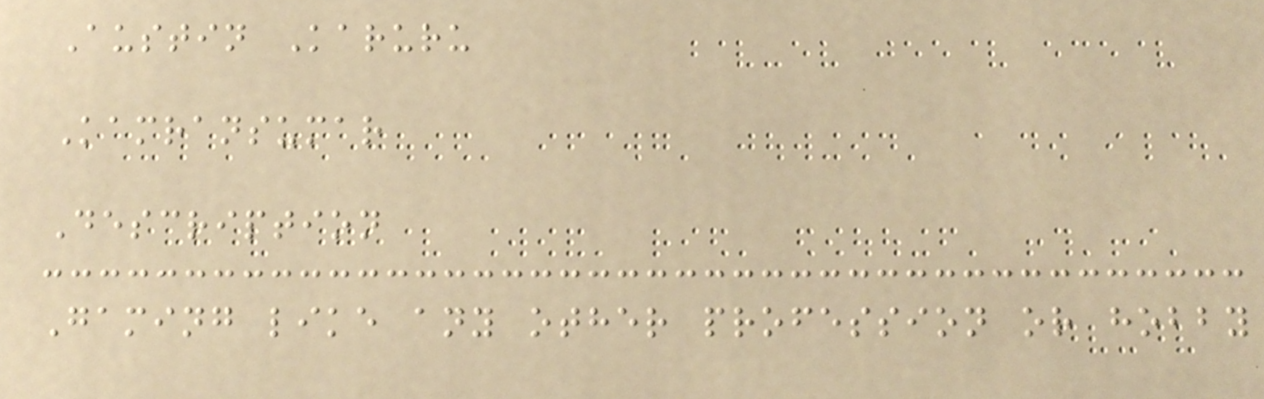Austin Karuru
Kamransumar
Description
Gaming like any other profession or hobby
